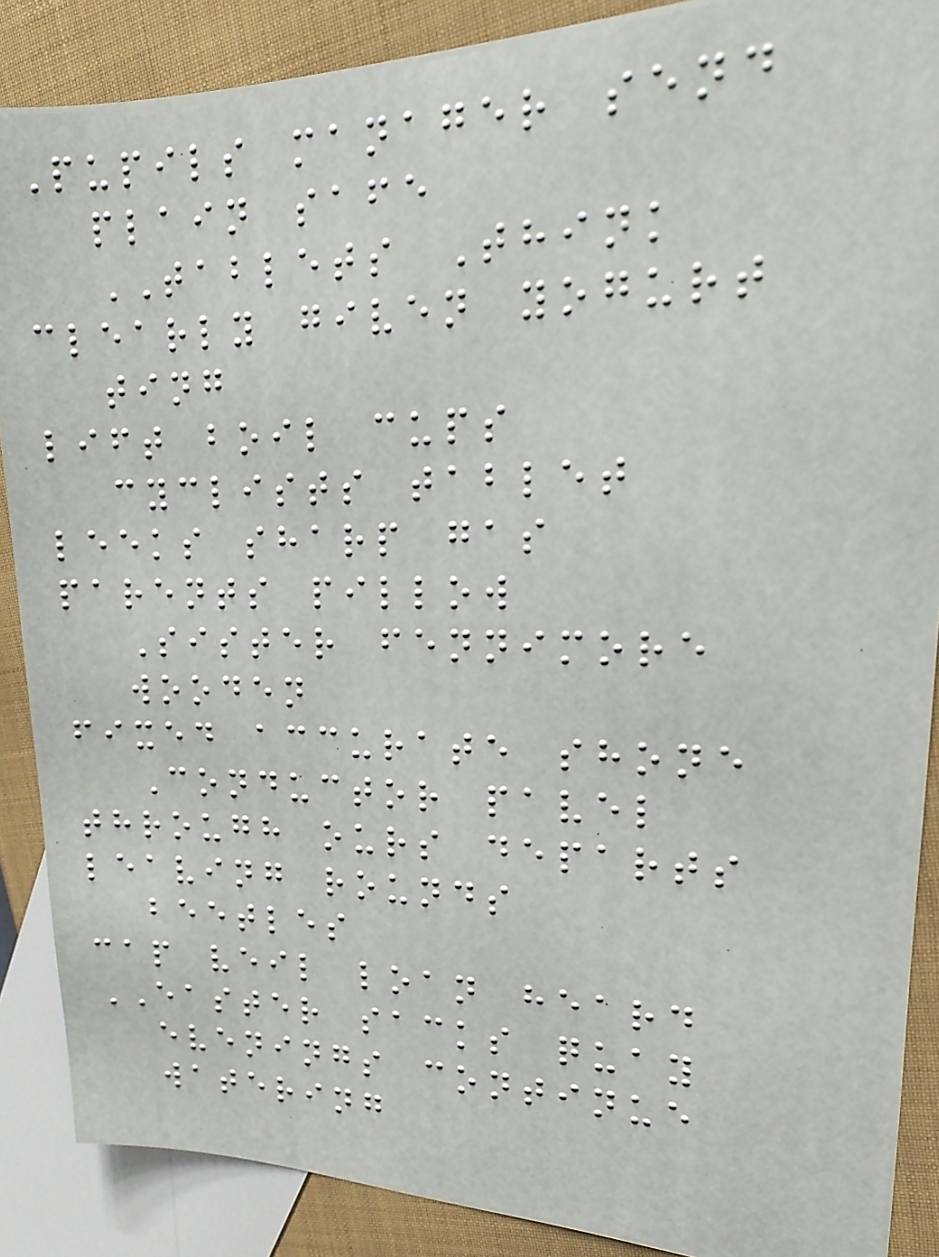Pupils manager send
plain safe
TABLETS Think
clearly given yogurt
ting
lift boil cups
cyclists tablet
leeks sharp gas
parents pillow
Sister fennimore
wooden
fixed accurate shone
Conductor pavel
through ours departs
leaving rounds
beetles
cap veil loan heard
EASTER sacks quay
evenings continue
watering
